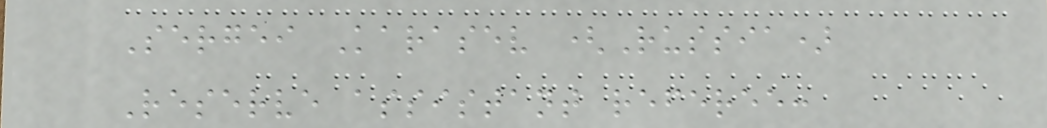Sergei Karasev (Russia)
Reserve assistant referee:
